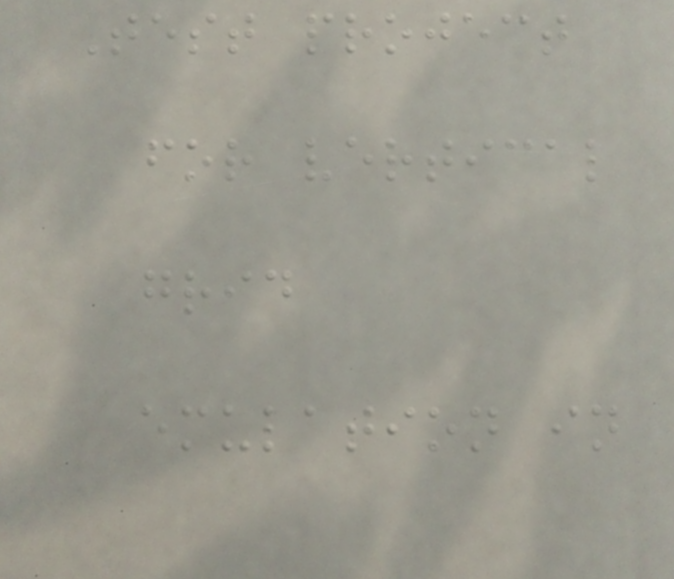Test project
for vertical
grid
emulation in
